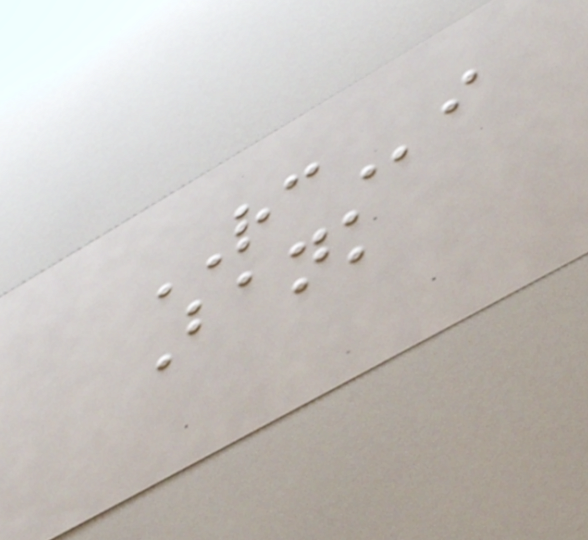RCi
Bank
